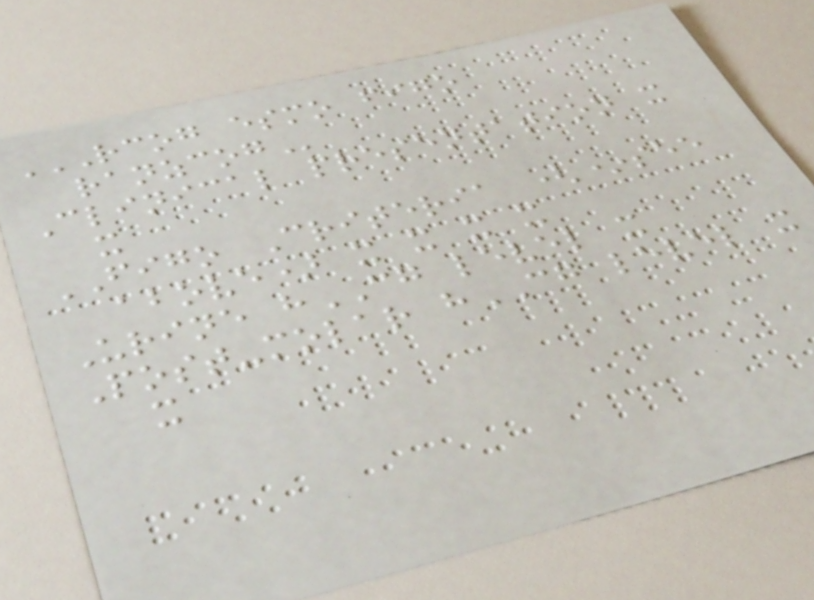RCOG ESMO FIGO
RANZCOG
Clinical presentation x
x
FIGO Criteria (*see
above) x x x x
Urine hCG level x
Post-molar hCG level x
x
